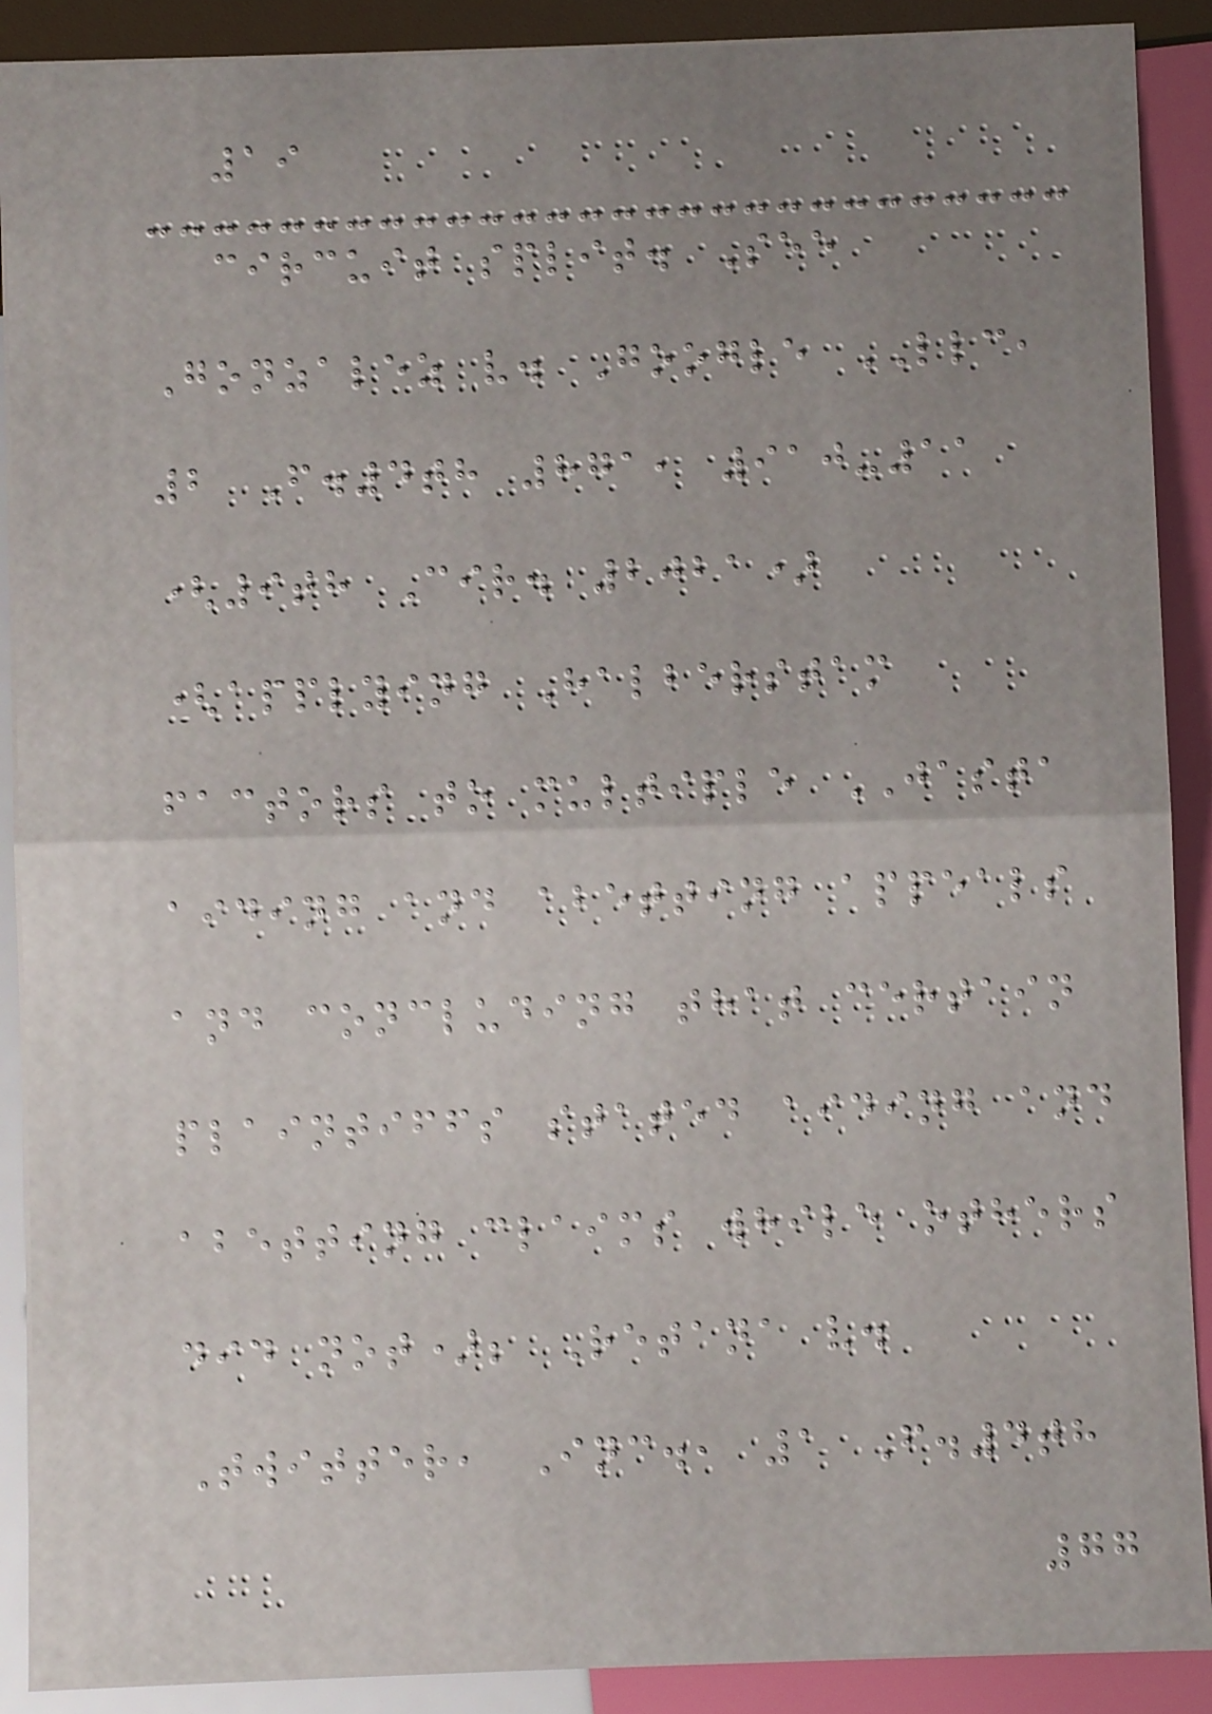19
circuit split. See
Gonzalez v. Google LLC,
2 F.4th 871, 910-11
(9th Cir. 2021)
(applying Halberstam
factors to multiple JASTA
aiding and abetting appeals
and concluding that certain
plaintiffs stated aiding and
abetting claims while others
did not); Retana v.
Twitter, Inc., 1 F.4th
77
